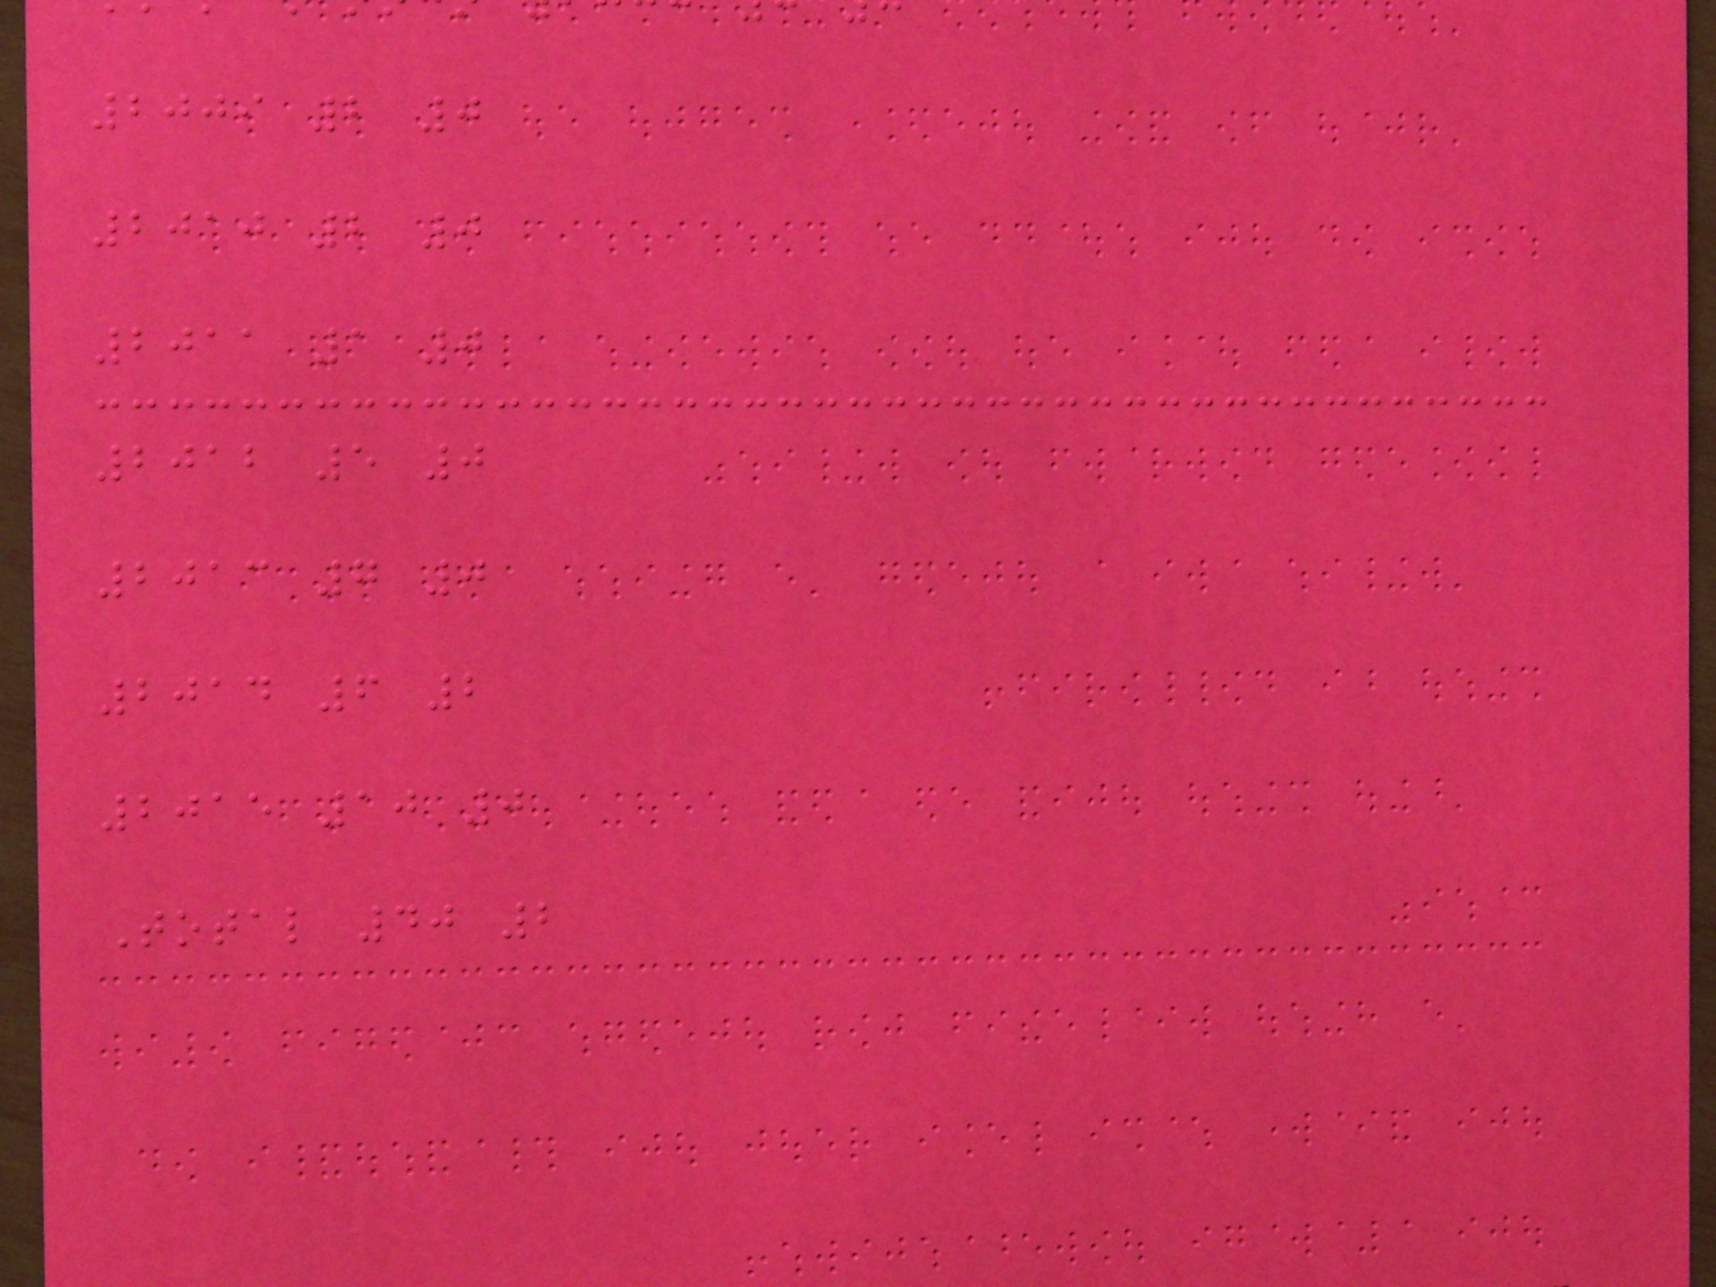2009 2 0
2010 2 0
2011 1 0
2012 5 0
2013 7 0
2014 6 2
2015 10 0
Total 40 2
